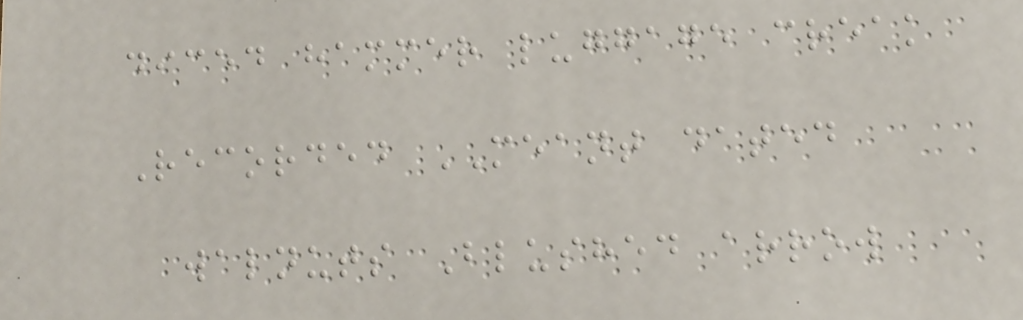diced hammer luggage creak
Recorded MEANT dated
walnuts Blushed arrow
